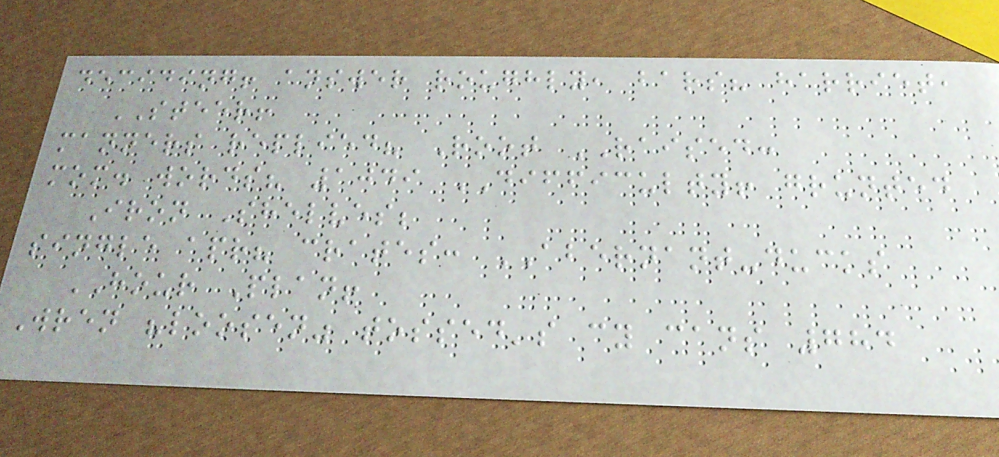deciding! answer roughly, bars? harriet,
STEER!
manners replied? Root RAISED:
mom. words? 1049 DIFFICULTY! grunted
Iron Shelves;
single apr? crates: ABERNANT-ducks
HOUR Plan!
Wren "loosen" tossed's cy cans 784
